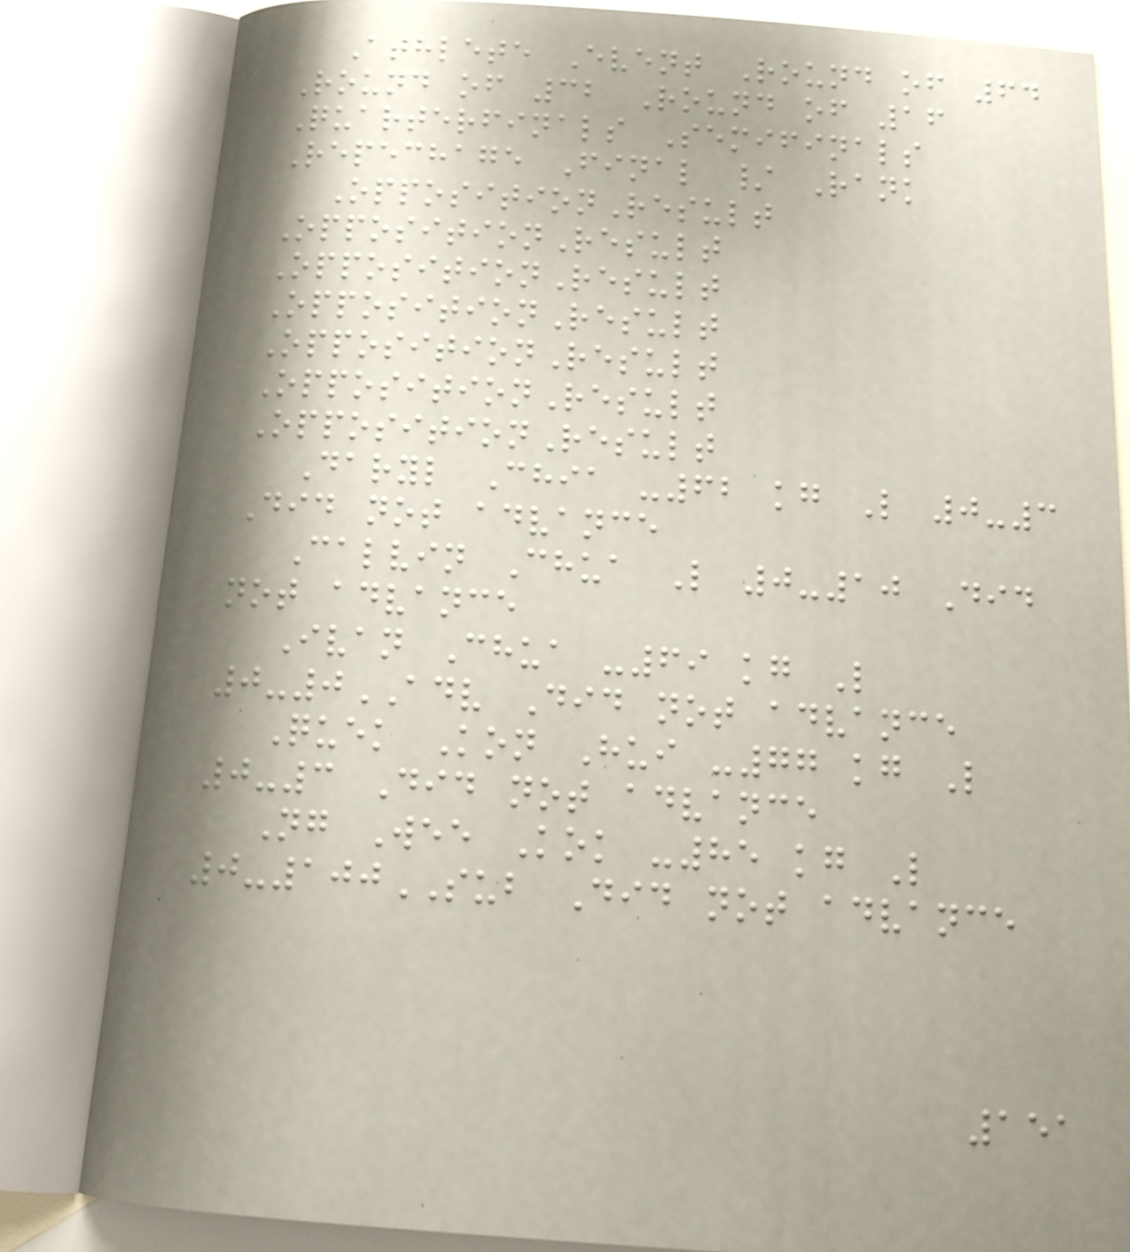Athlete Event Round of 64
Round of 32 Round of 16
Quarterfinals Semifinals
Repechage Final / Rank
OppositionResult
OppositionResult
OppositionResult
OppositionResult
OppositionResult
OppositionResult
OppositionResult
Daryl Chia -62 kg L 0-3
Did not advance
Calvin Chua L 0-10 Did
not advance
Ivan Chua -69 kg L
0-0ADV Did not advance
Quek Kon Hui -77 kg L
0-3 Did not advance
Ng Wee Kok -85 kg L
0-100SUB Did not advance
151
